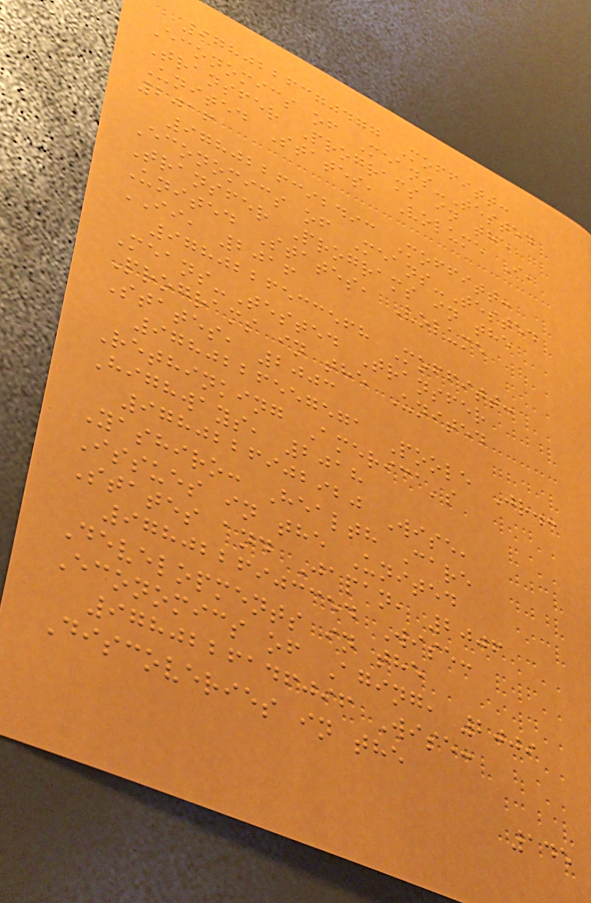9780226370477 Moffitt:
Economics of Means-Tested
Transfer Programs in the
United States, Volume I,
2016
9780226392493 Moffitt:
Economics of Means-Tested
Transfer Programs in the
United States, Volume
II, 2016
9780226533568 Moffitt:
Means-Tested Transfer
Programs in the United
States, 2003
9780226557571 Poole Jr.:
Rethinking America's
Highways, 2018
9780226902920 Wise,
Yashiro: Health Care
Issues in the United
States and Japan, 2006
9780226903354 Wise:
Developments in the
Economics of Aging, 2009
9780226146096 Wise:
Discoveries in the
145
